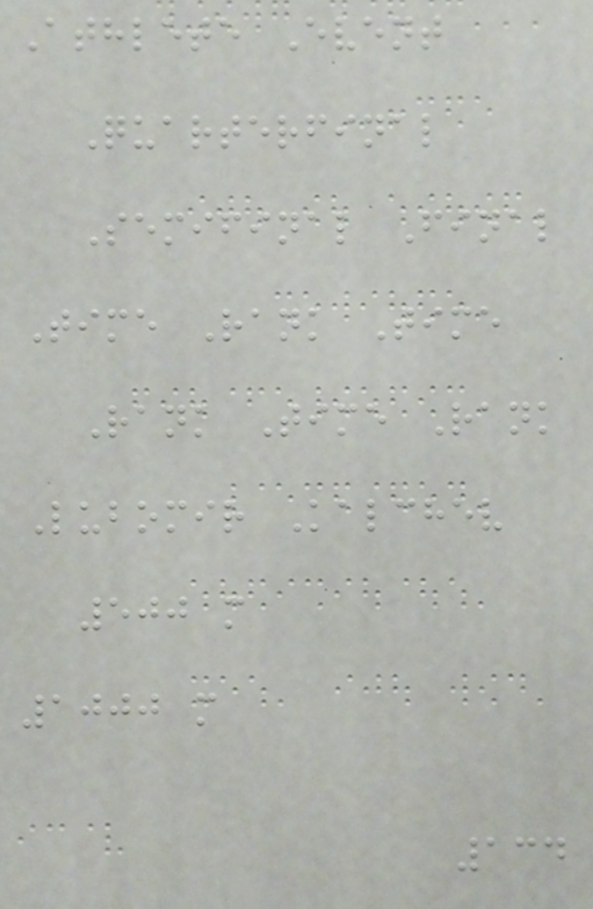Athlete Event
Quarterfinal
Semifinal Final
Time Rank Time
Rank Time Rank
Lubomir Kalchev
500 m
1000 m
134
